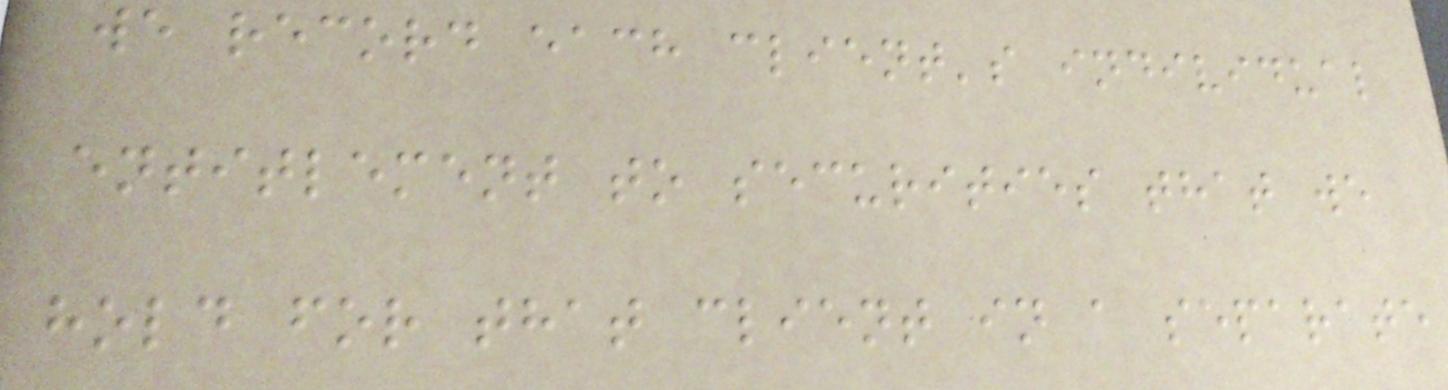we record each client's individual
entitlement to securities that we
hold for that client in a separate
